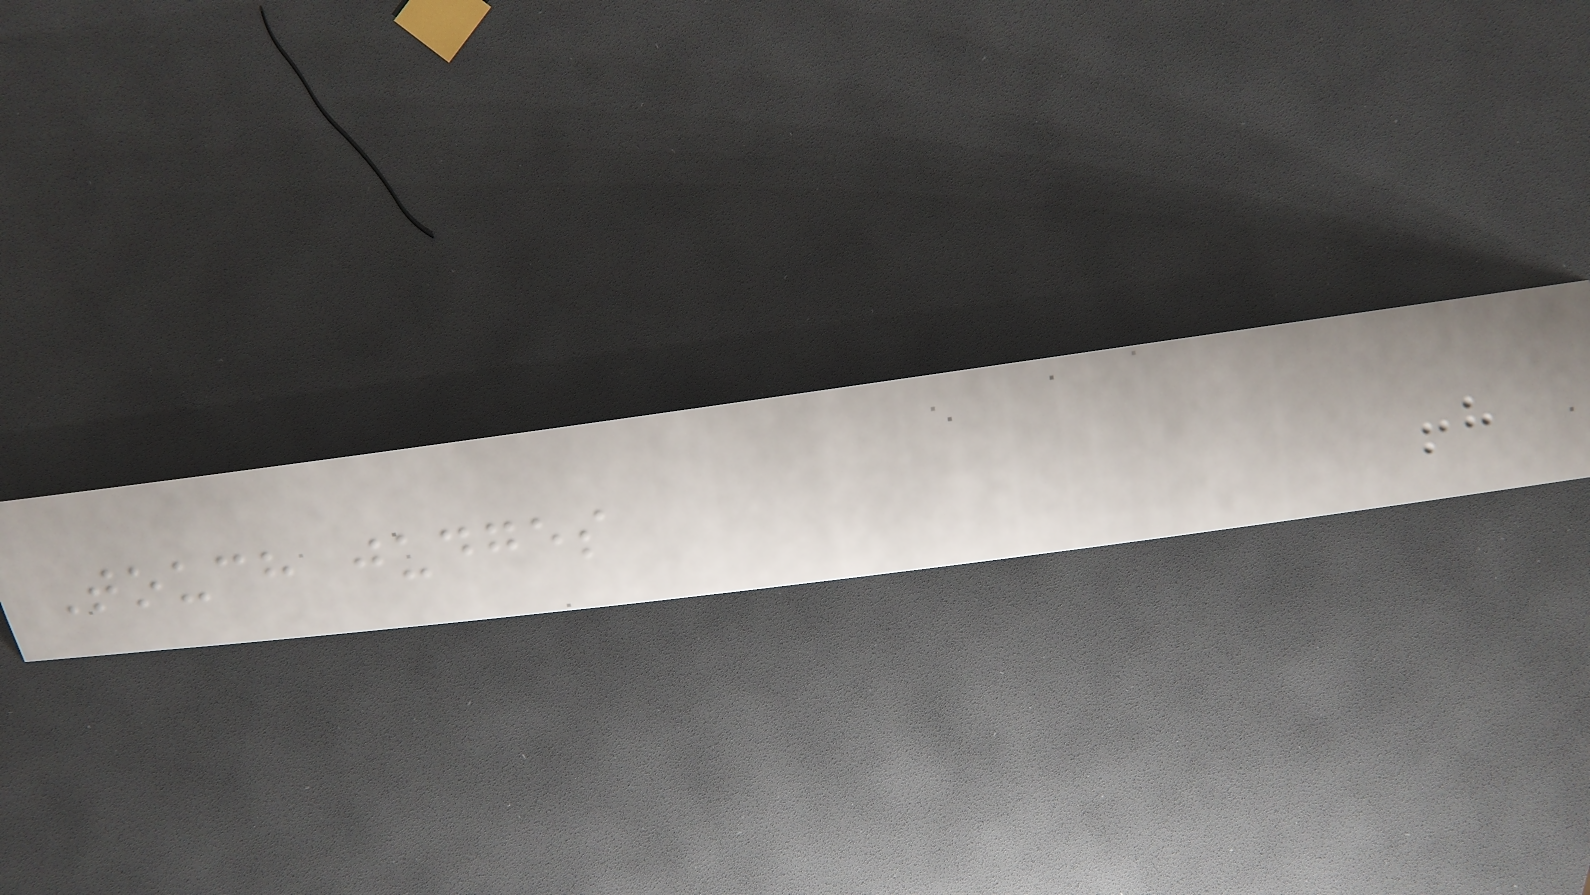Touch judges
